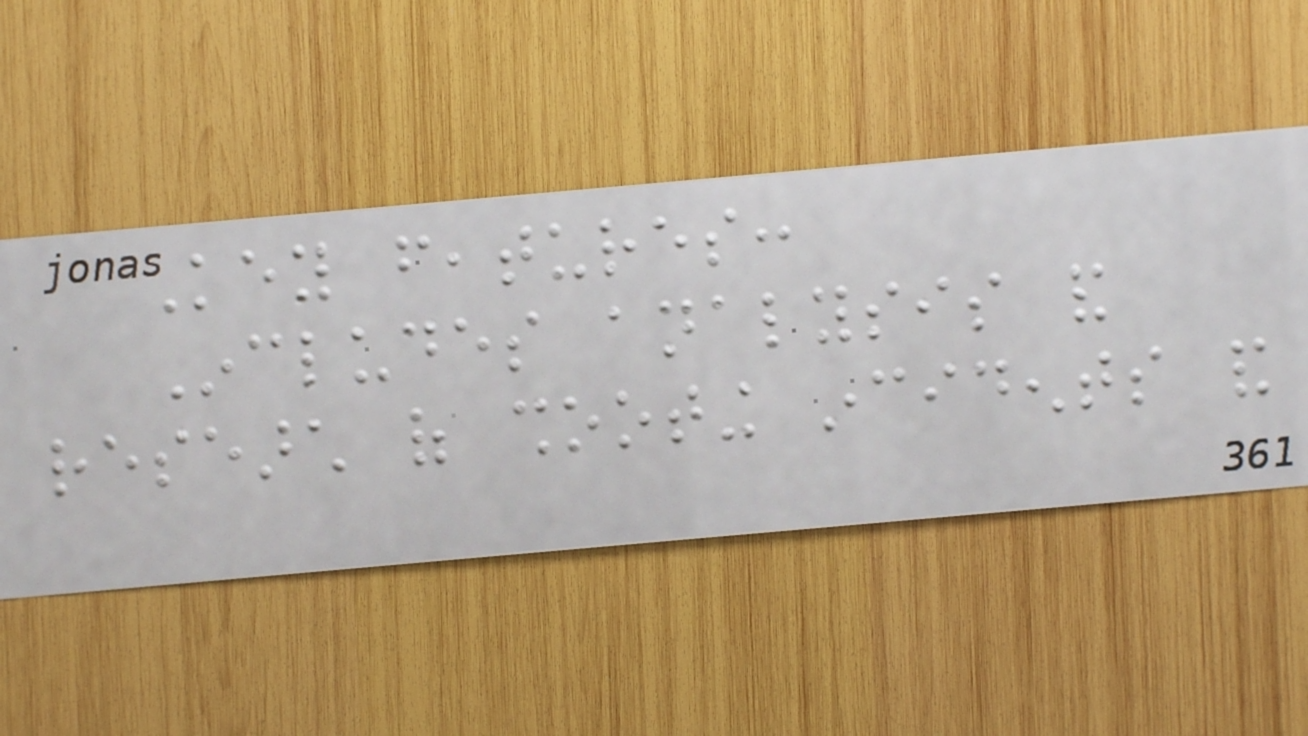Key features:
Includes analysis and
research of shooting incidents and
